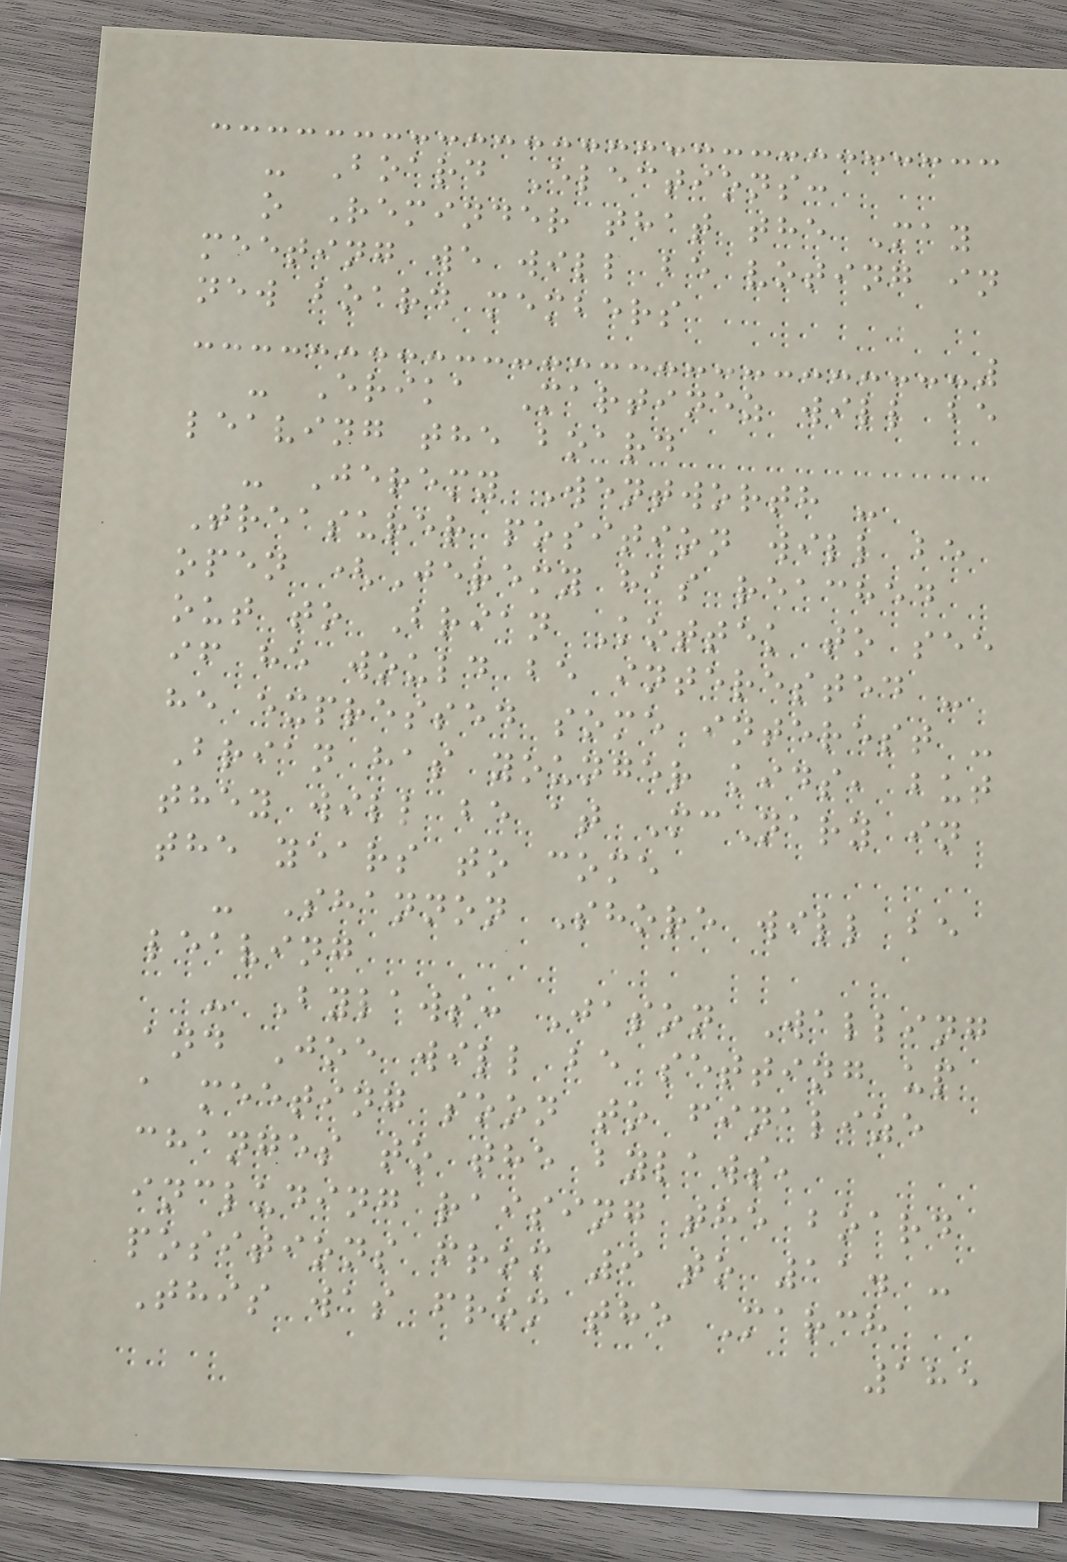- Board Elections:
o Reminder that the May
meeting we will be voting in
new board members
- Erika Martinez will be
leaving the board
- Jeremy Wentworth -
Treasurer position will be
open (Jeremy has reached
out to Brian Kottek to see
if he would be interested -
he expressed some interest -
Brian has younger kids, but
they will be at McNary in
the years to come
- Shannon Shore will be
leaving
- Bylaws: Jason Walling
and Joe will be setting up
a meeting soon to finalize
changes to the bylaws,
including raising the board
positions from 9 to 11. -
This was from the March
185
